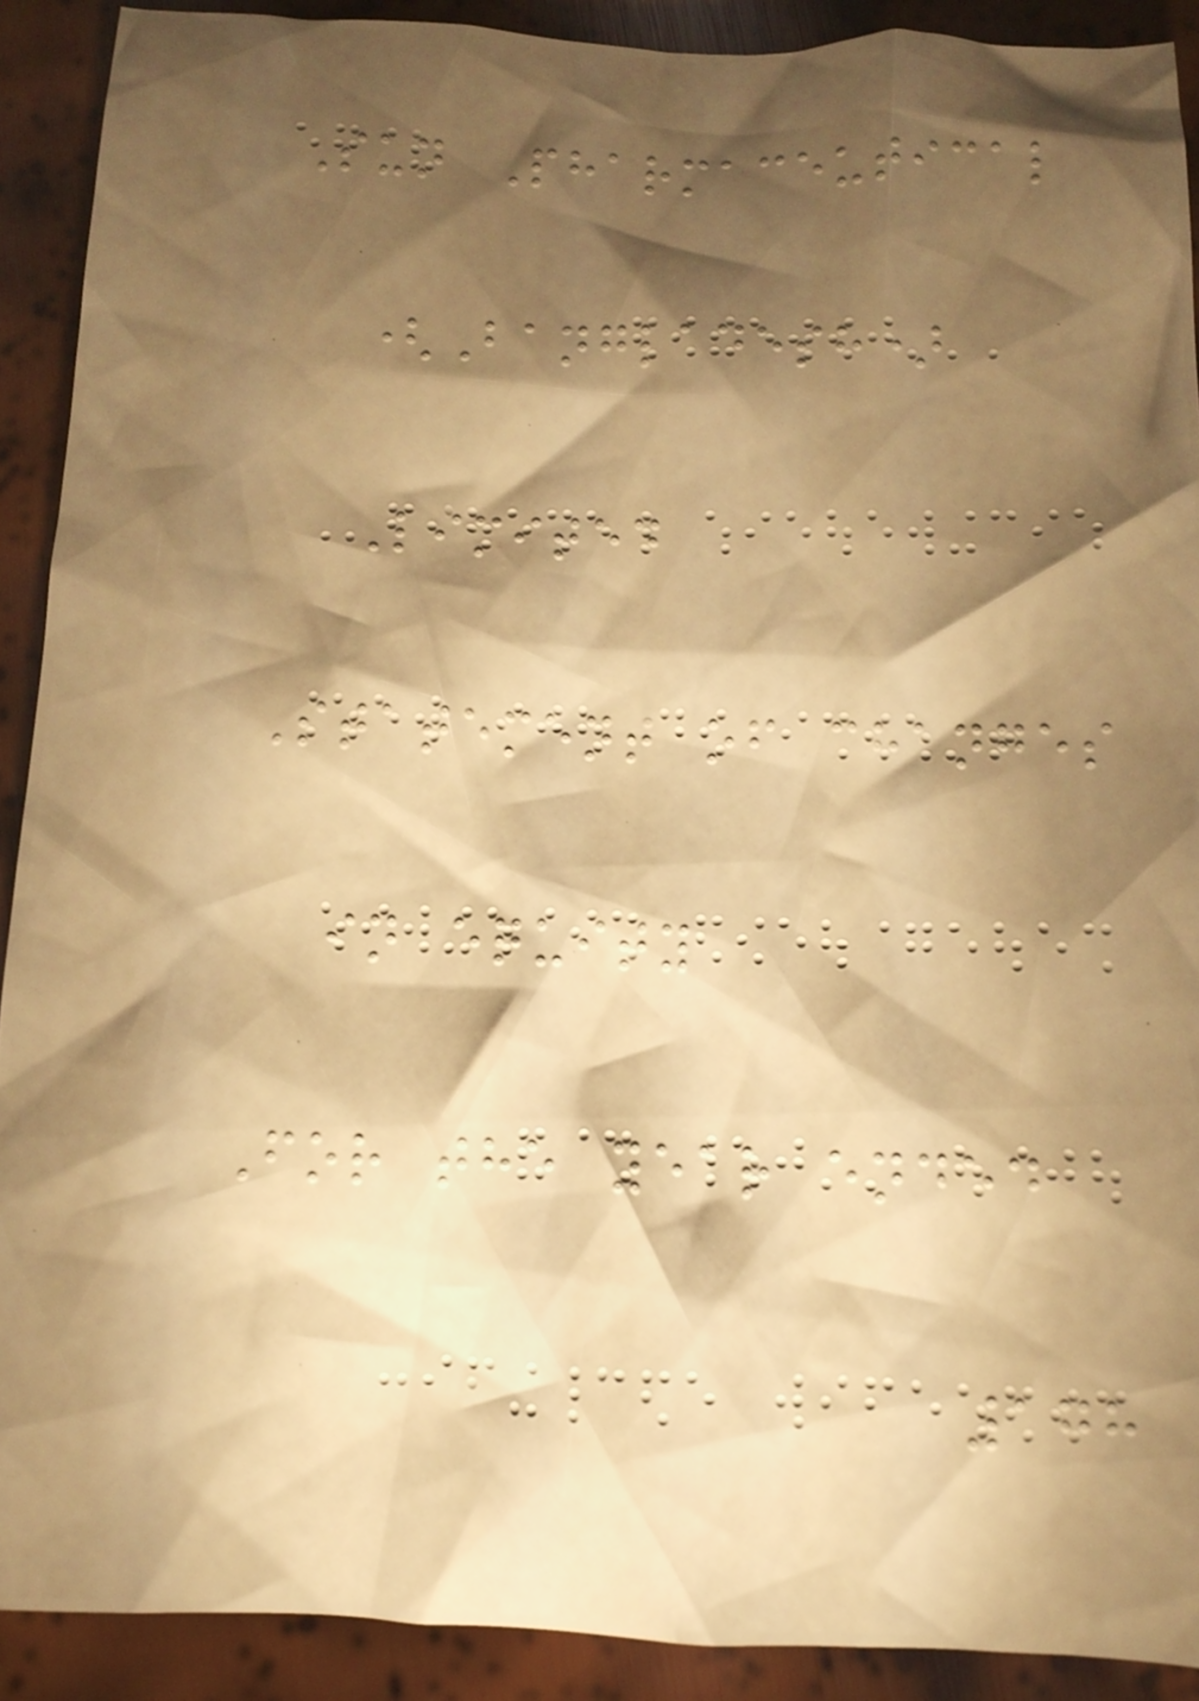Sun Pharmaceutical
(Bangladesh)
Limited
Statement of changes
in equity
For the year ended
178
